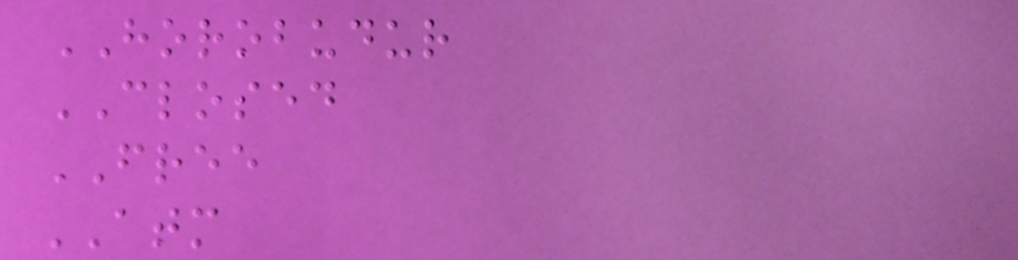HOROBUDUR
CLOSED
FREE
ATM
